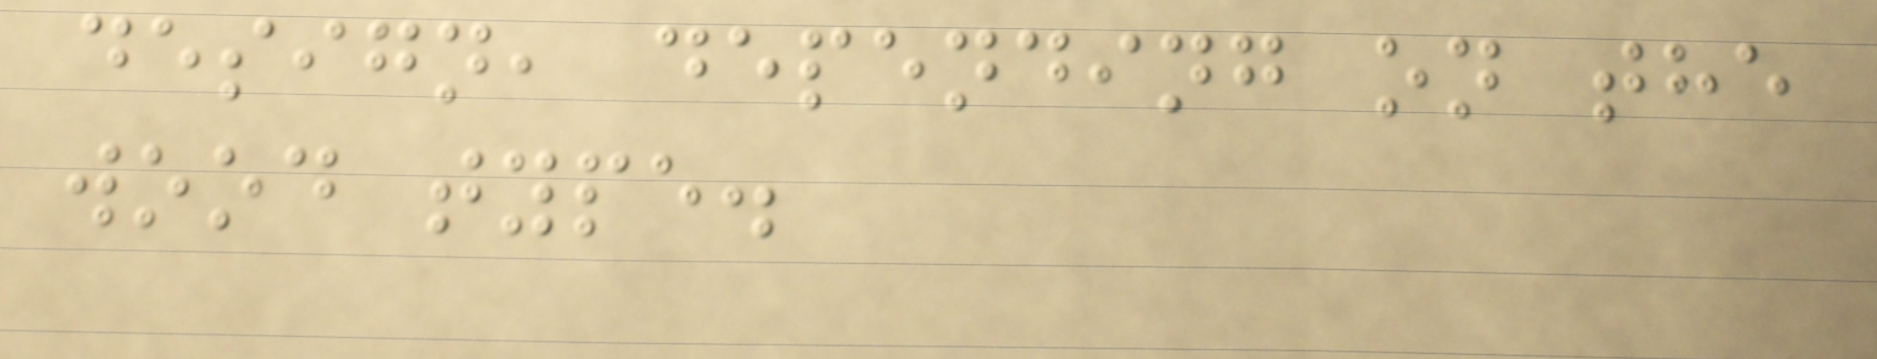design, depending on the
wood type.
